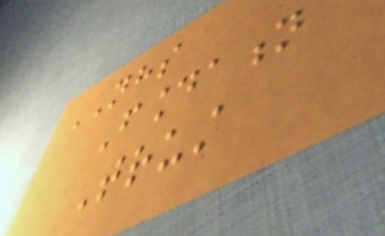NHS
Foundation
Trust
